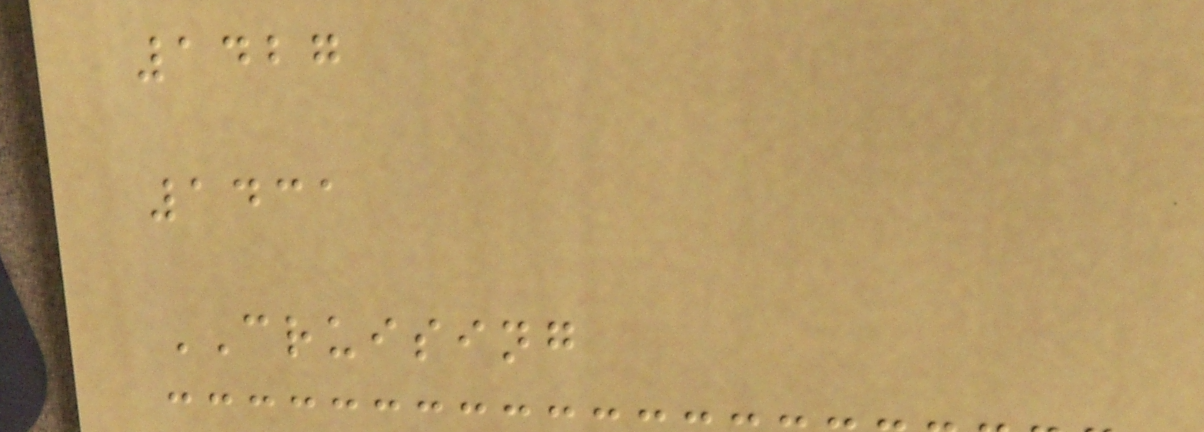1427
1431
CRUISING
